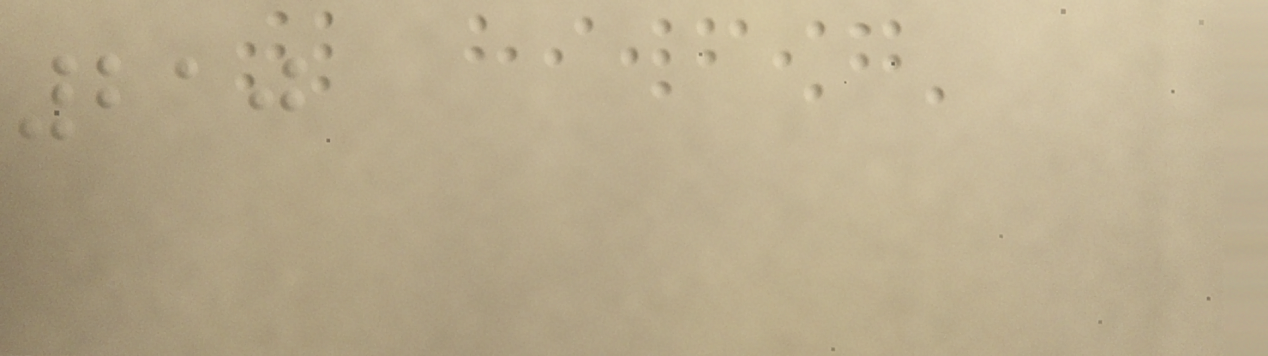210
